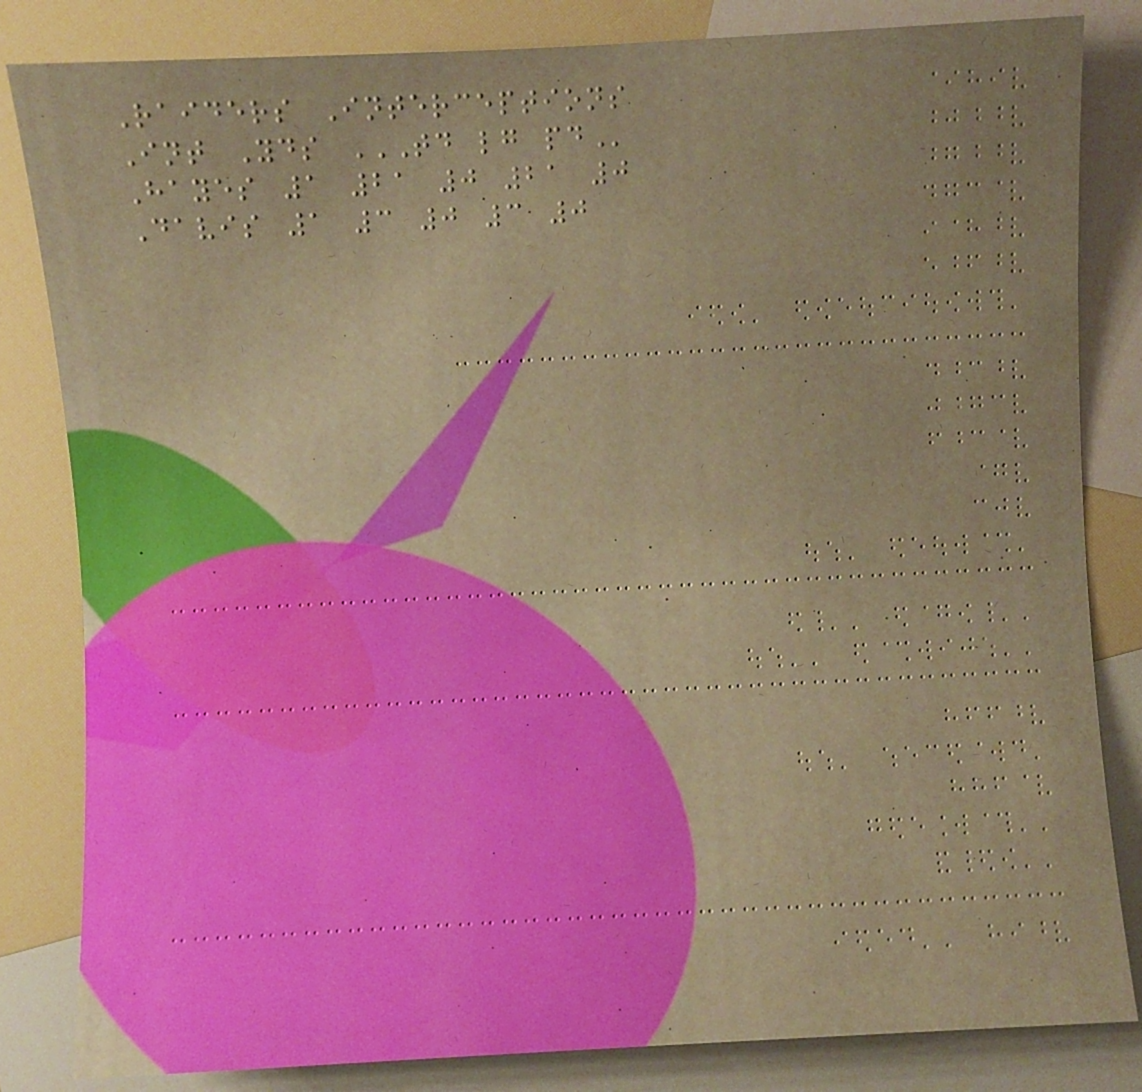Raiders Interceptions
Int Yds TD LG PD
Hayes 1 21 0 21 0
Davis 1 3 0 3 0
